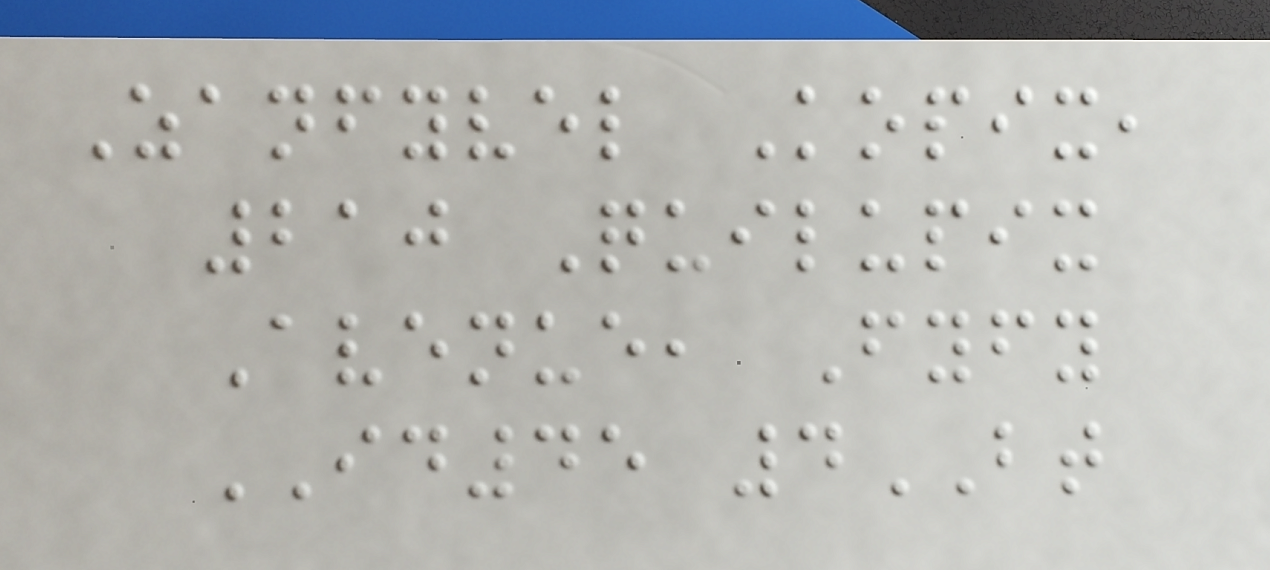Zanfyvel Kopix,
210 Quilupix
Avenue, Fyfy
ID45 4BT
